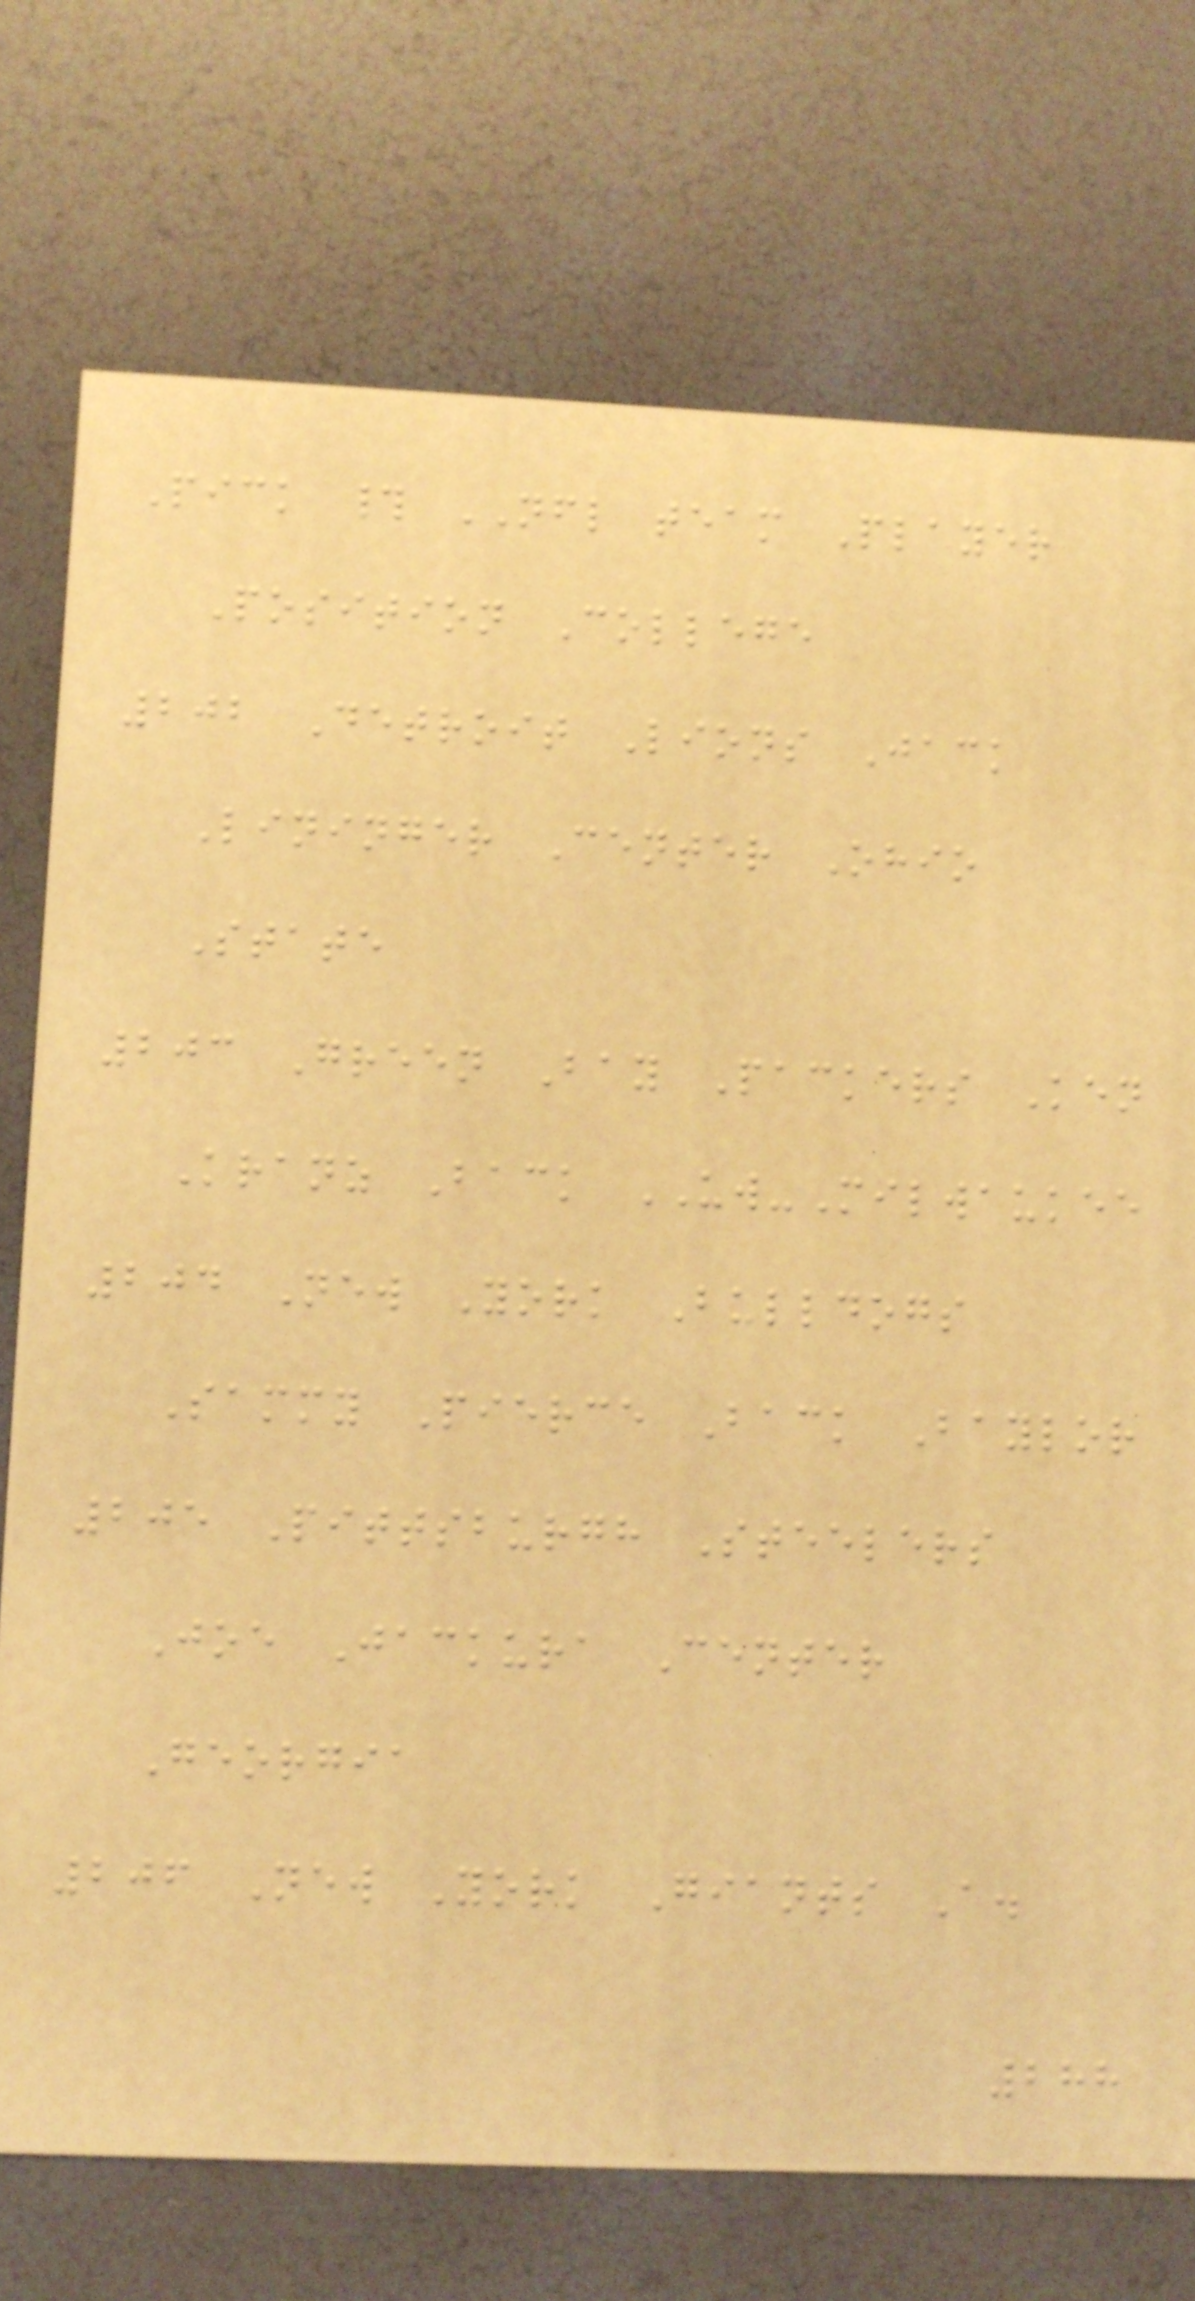Pick # NFL team Player
Position College
202 Detroit Lions Jack
Lininger Center Ohio
State
203 Green Bay Packers Ken
Kranz Back UW-Milwaukee
204 New York Bulldogs
Sammy Pierce Back Baylor
205 Pittsburgh Steelers
Joe Jackura Center
Georgia
206 New York Giants A.
288
